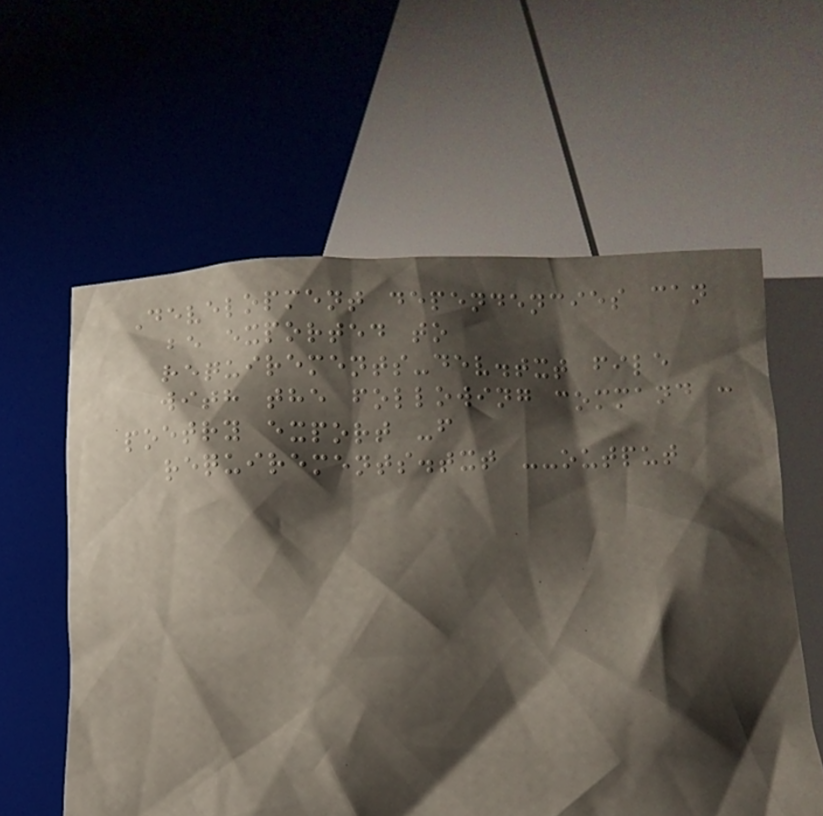Development dependencies can
be exported to
requirements-dev.txt file
with the following command :
poetry export -f
requirements.txt --output
